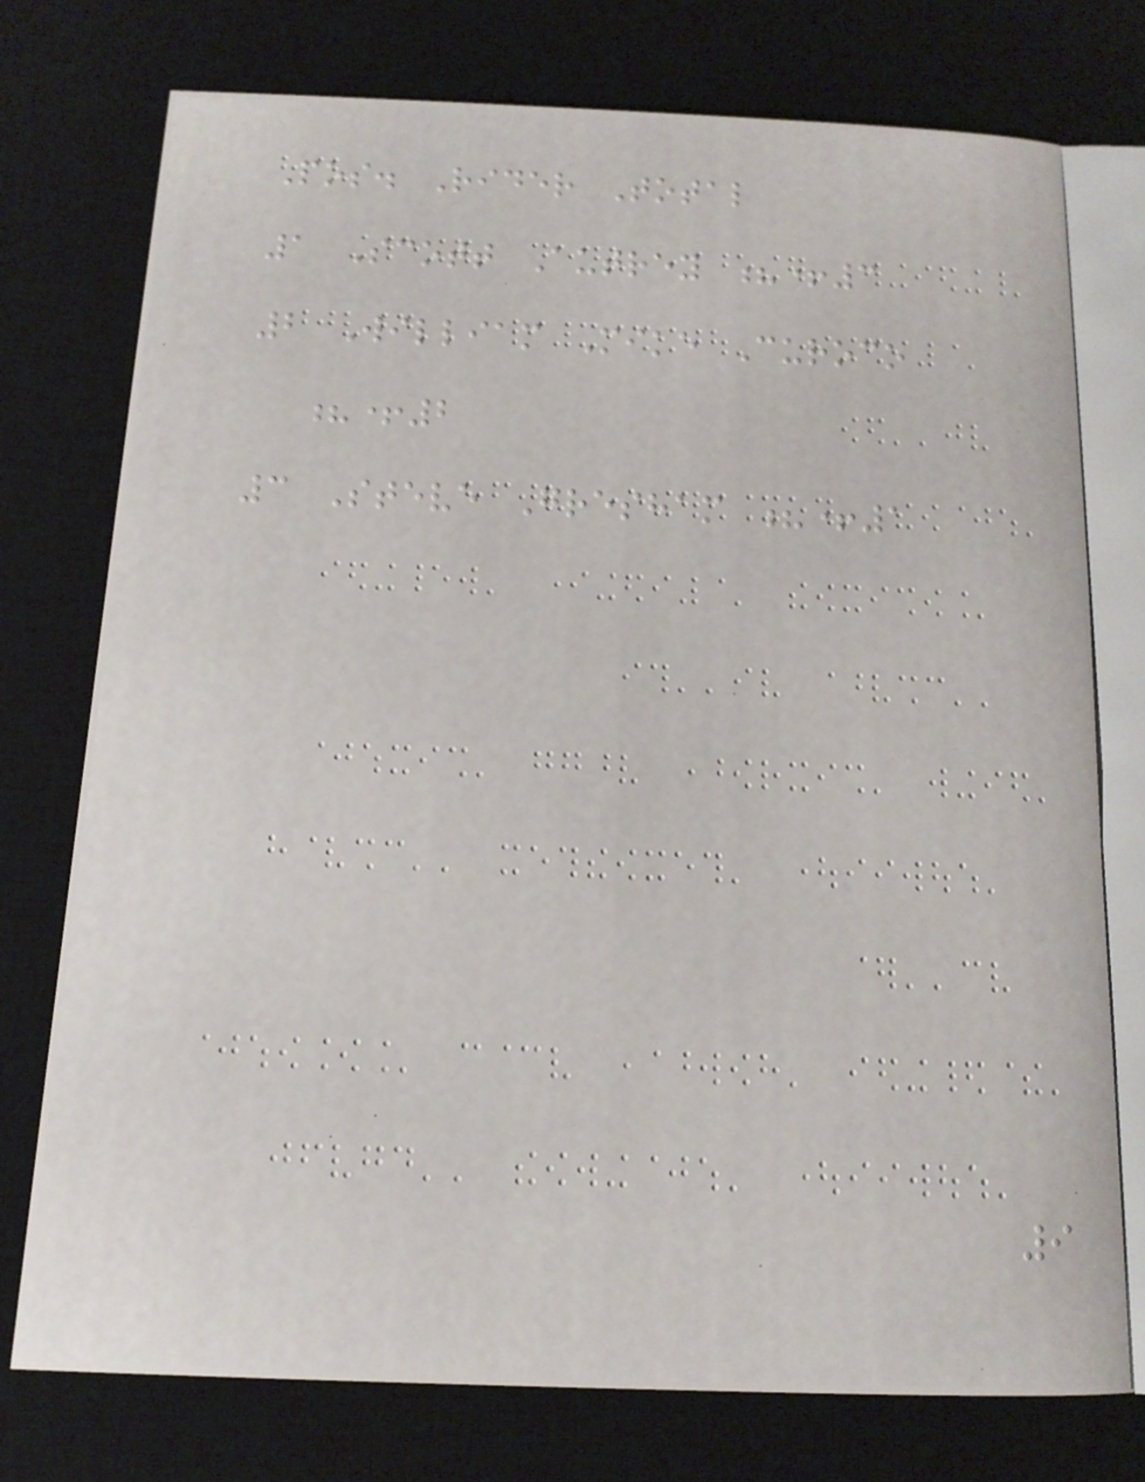Pos. Rider Total
1 Scott Autrey ?+3
2 William Mike Curoco
?+2
3 Steve Gresham ?+1
9
